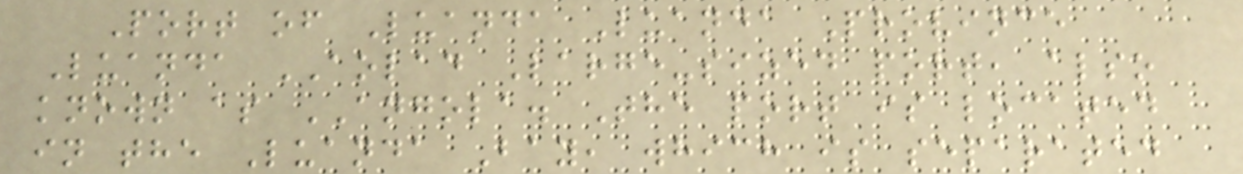Port of Luanda Luanda Province
Luanda AOLAD Large-sized port, also
known as ANGOLA. The port is located
in the Luanda Bay, which is separated
